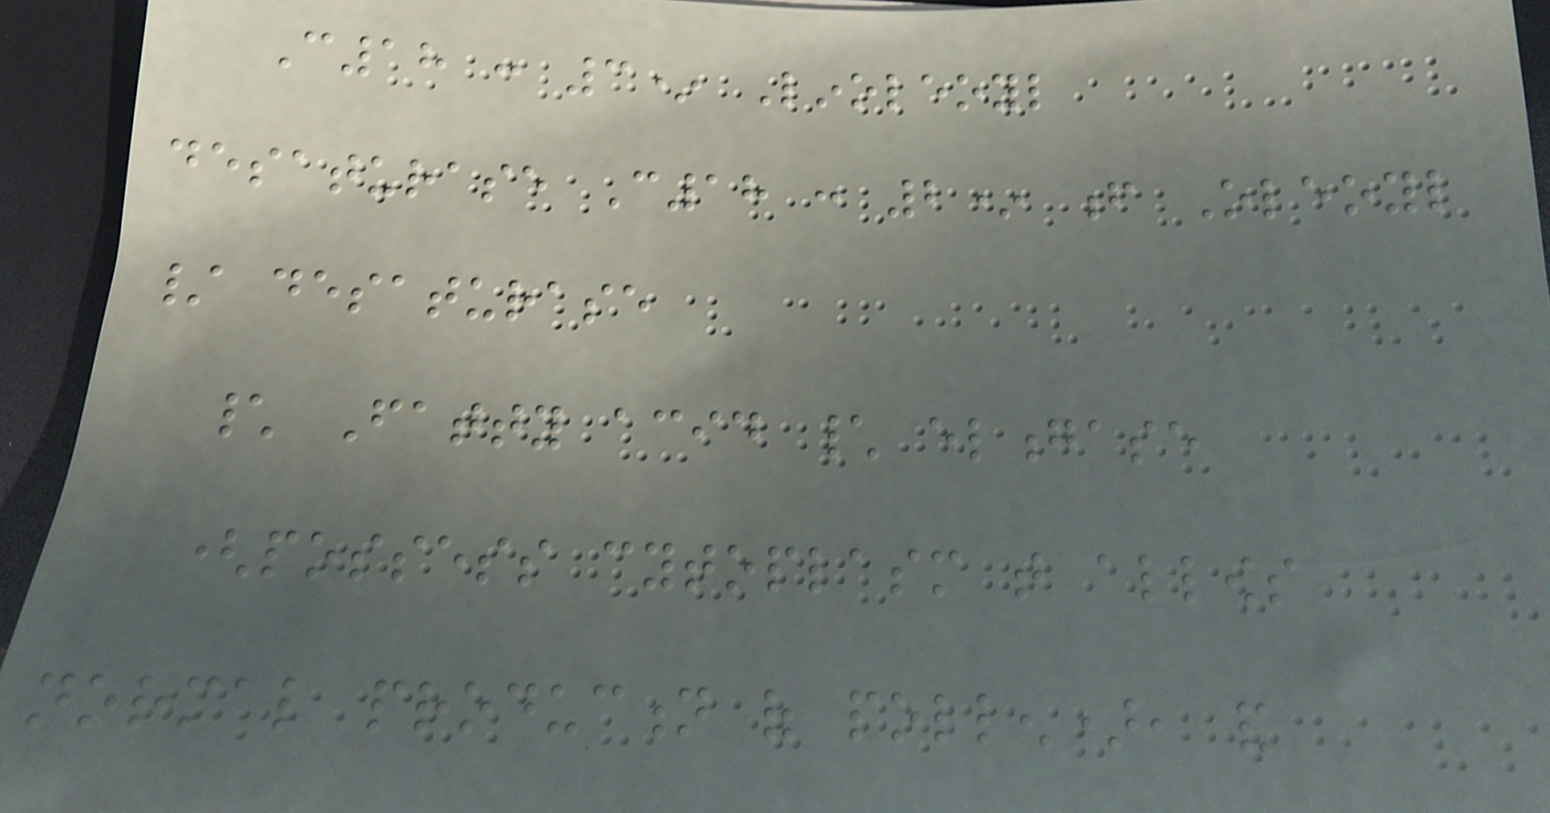C18 : 3* Linoleoyl
desaturase C18 : 2* f Oleoyl
/ desaturase
\ Fatty acid \ elongase
(possess cytoplasm that allows
normal production of pollen), and
